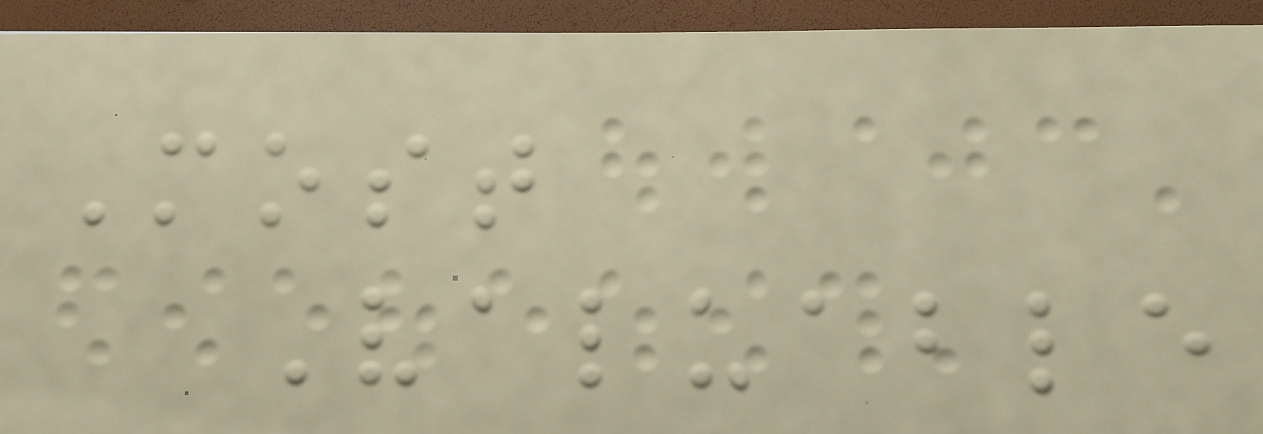Most
Valuable
